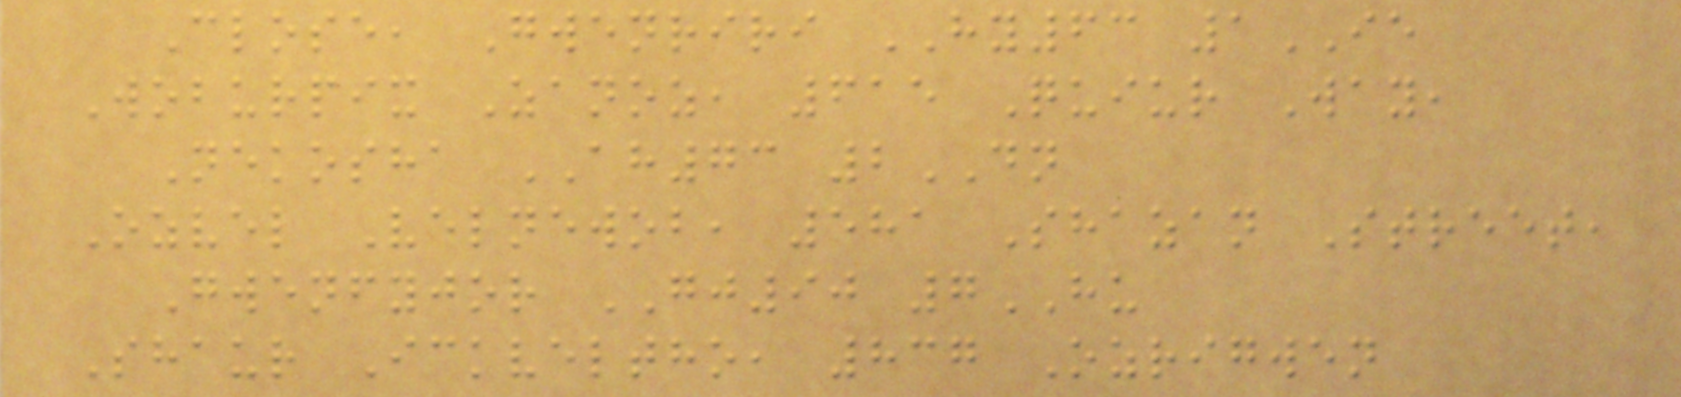Close, Gwenriri HY63 1IE
Woburpix Zanoz, 615 Quiur Way,
Nekosha AH73 2DN
Ozvel Velnewob, 581 Shazan Street,
Gwenfyjor GJ90 7HU
Shaur Ickveltho, 837 Ozrigwen
